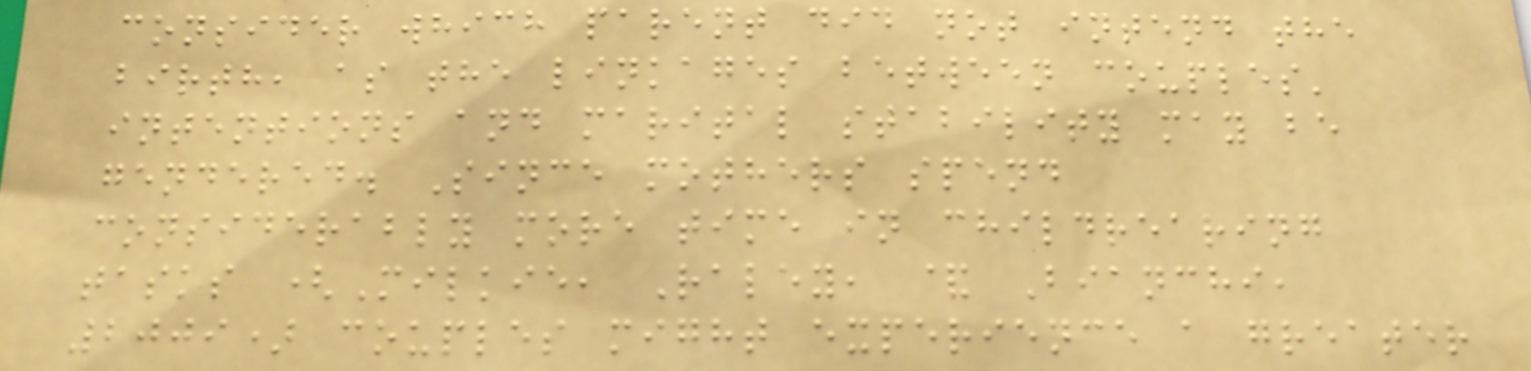consider which parent did not intend the
birth, as the linkages between couples'
intentions and marital stability may be
gendered. Since mothers spend
considerably more time in childrearing
tasks (Milkie, Raley, & Bianchi,
2009) couples might experience a greater
